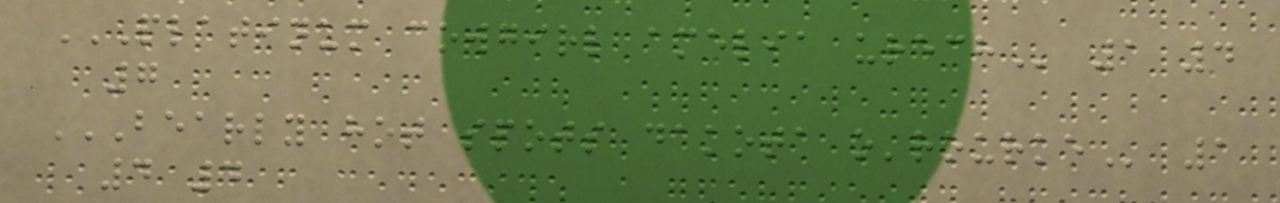PLATINUM COWGIRL AMELIA URECH 1 4
7
BEARLY HOT SPOTS DAKOTA O'ROURKE 1
4 4
